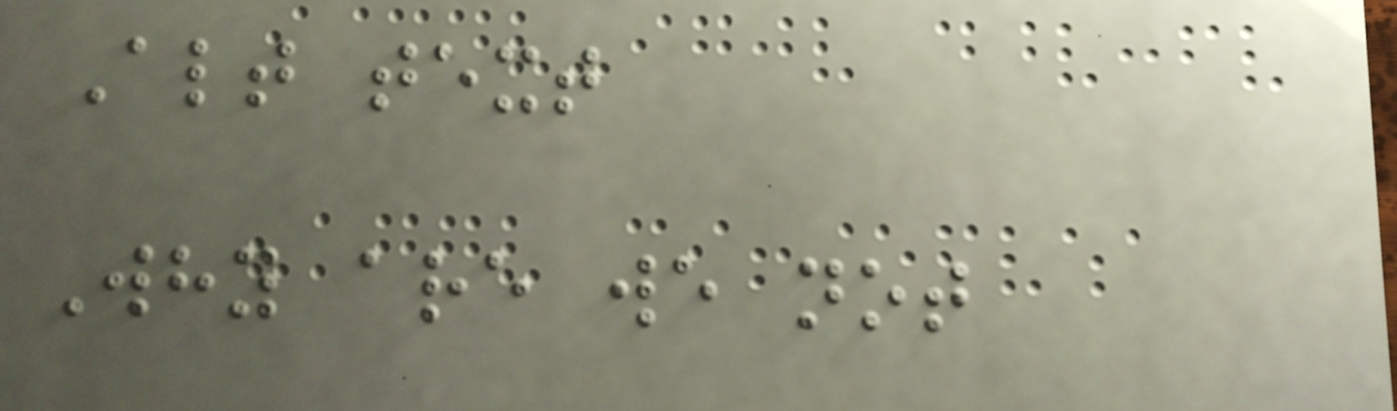Alt text
Why are we not
